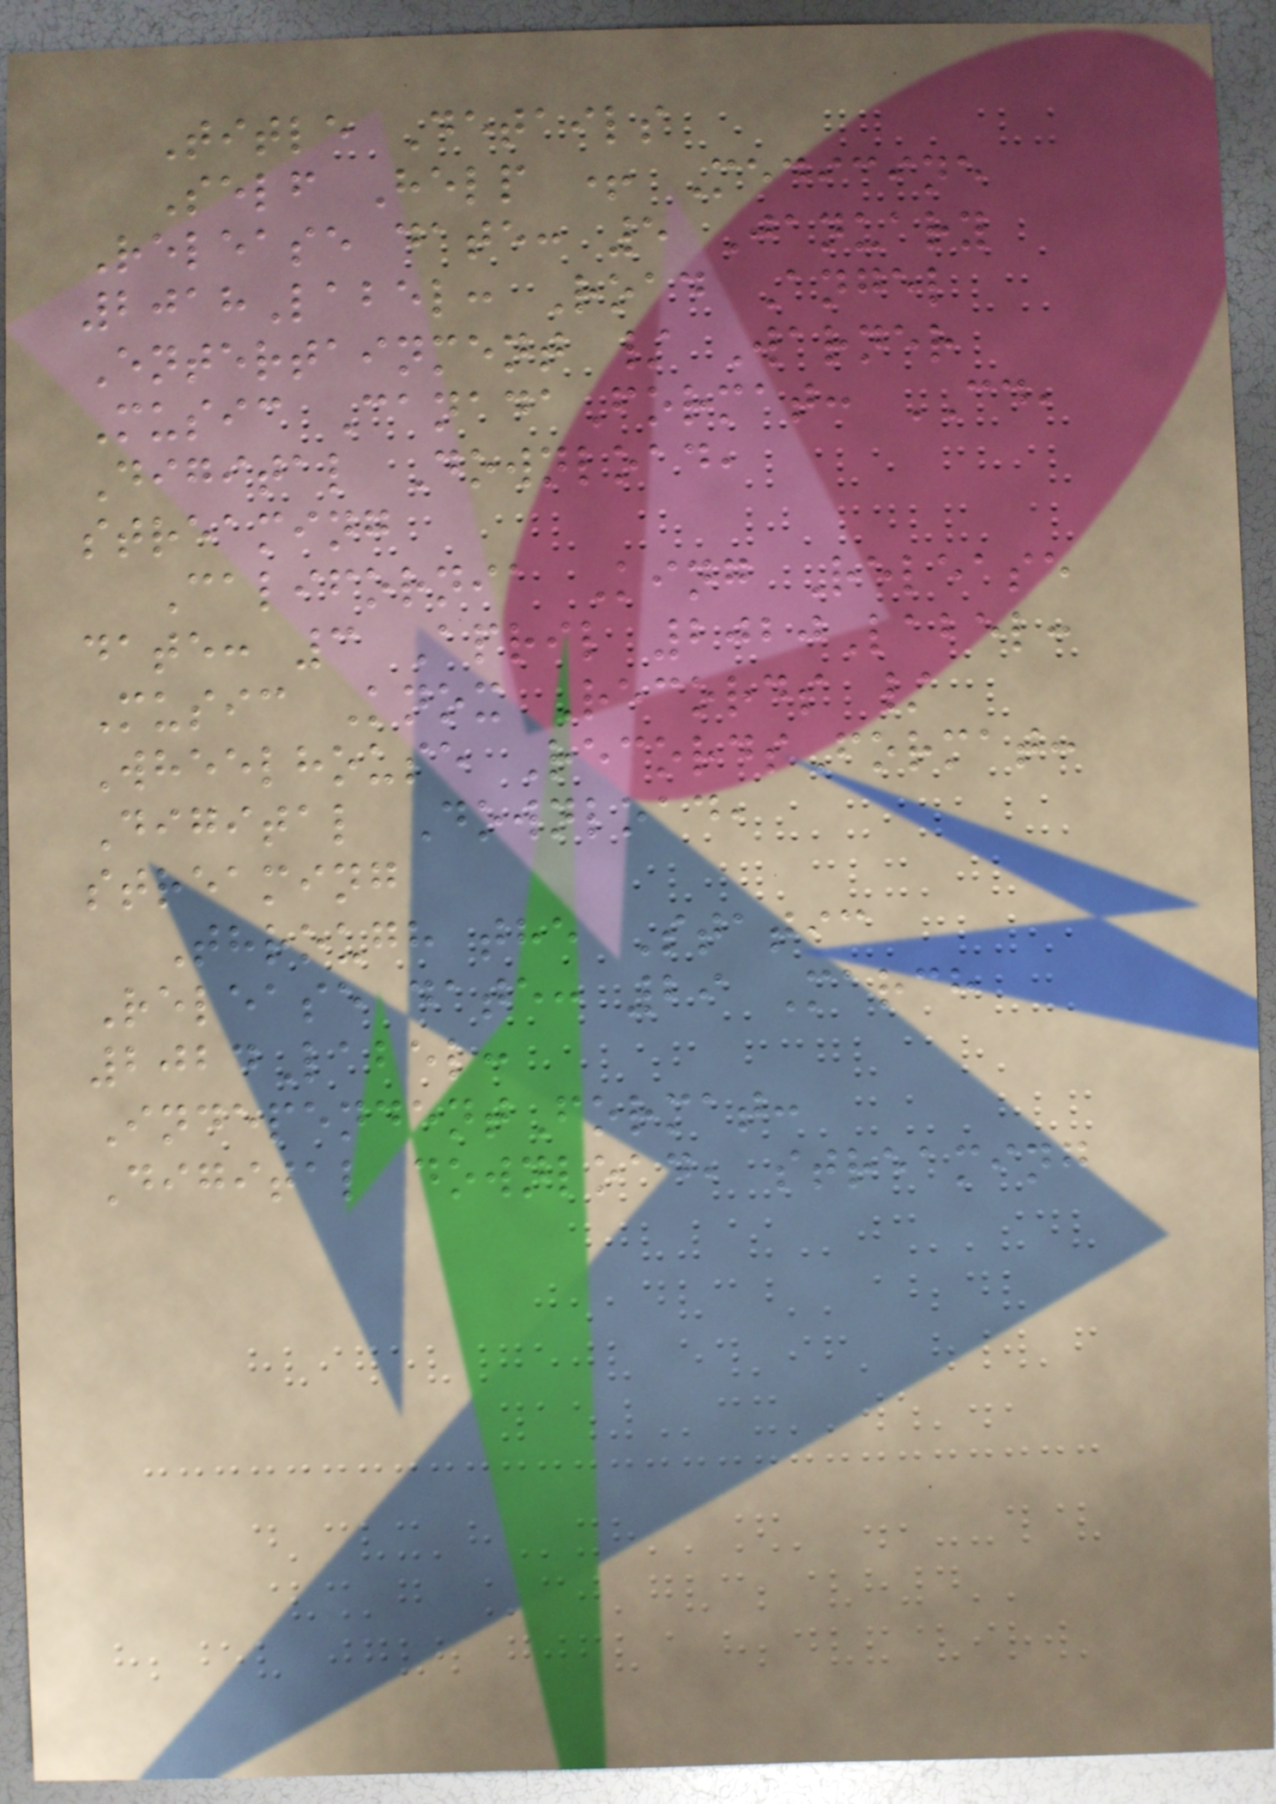Title Details
Self Help + Medicine
Release date: 5 January
2018Label: Road Angel
Entertainment / Warner
Music CanadaFormat: CD,
Digital Download,
streaming
California King Release
date: 3 April 2020Label:
Music Knox Records /
Wheelhouse RecordsFormat:
Digital Download,
streaming
Through the Static
Release date: 29 March
2024Label:
IndependentFormat:
Digital download, streaming
